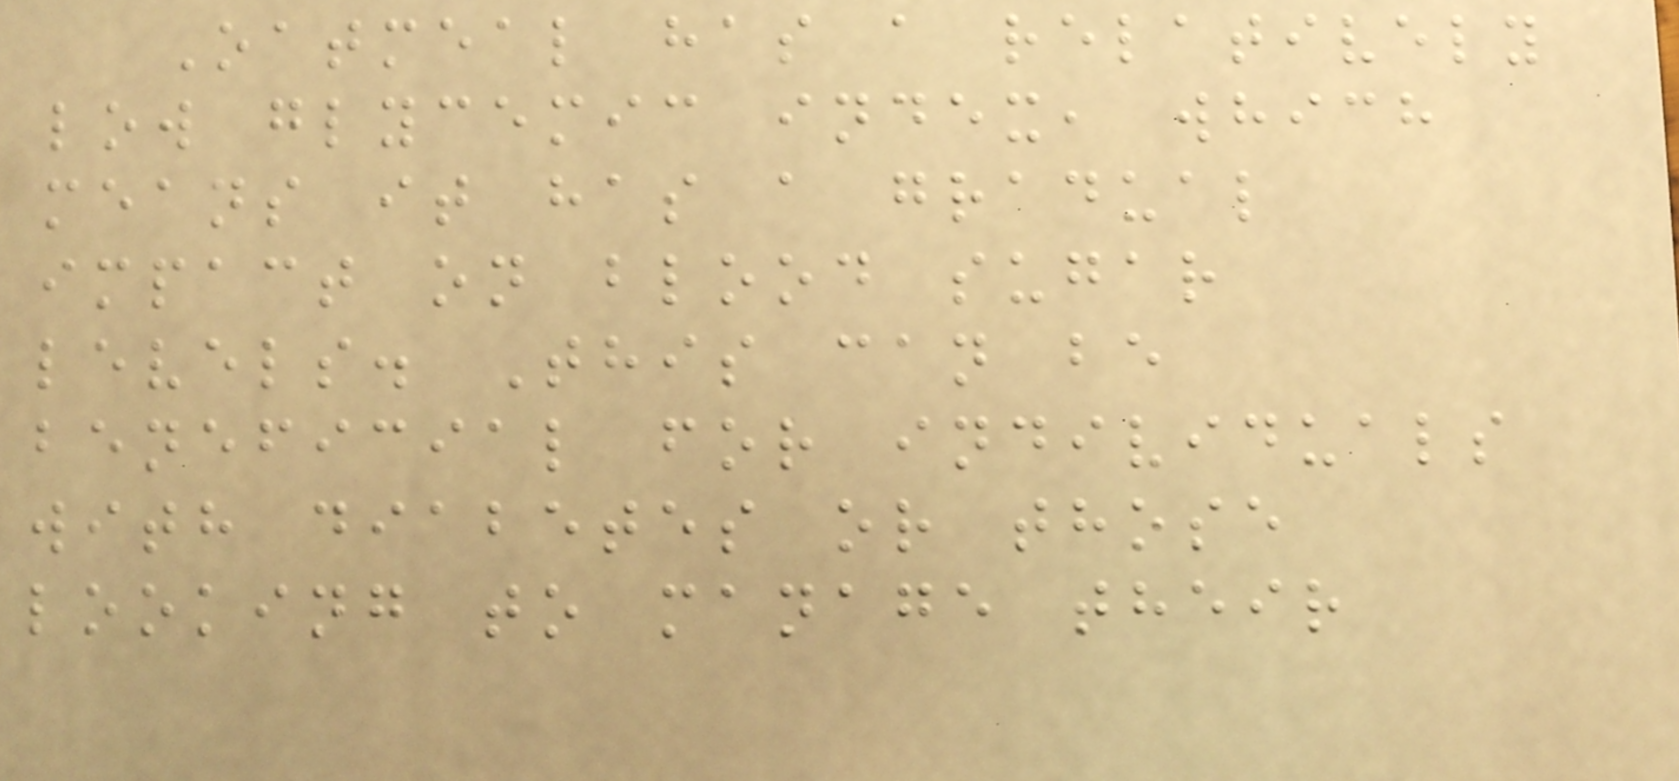Oatmeal has a relatively
low glycemic index, which
means it has a gradual
impact on blood sugar
levels. This can be
beneficial for individuals
with diabetes or those
looking to manage their
